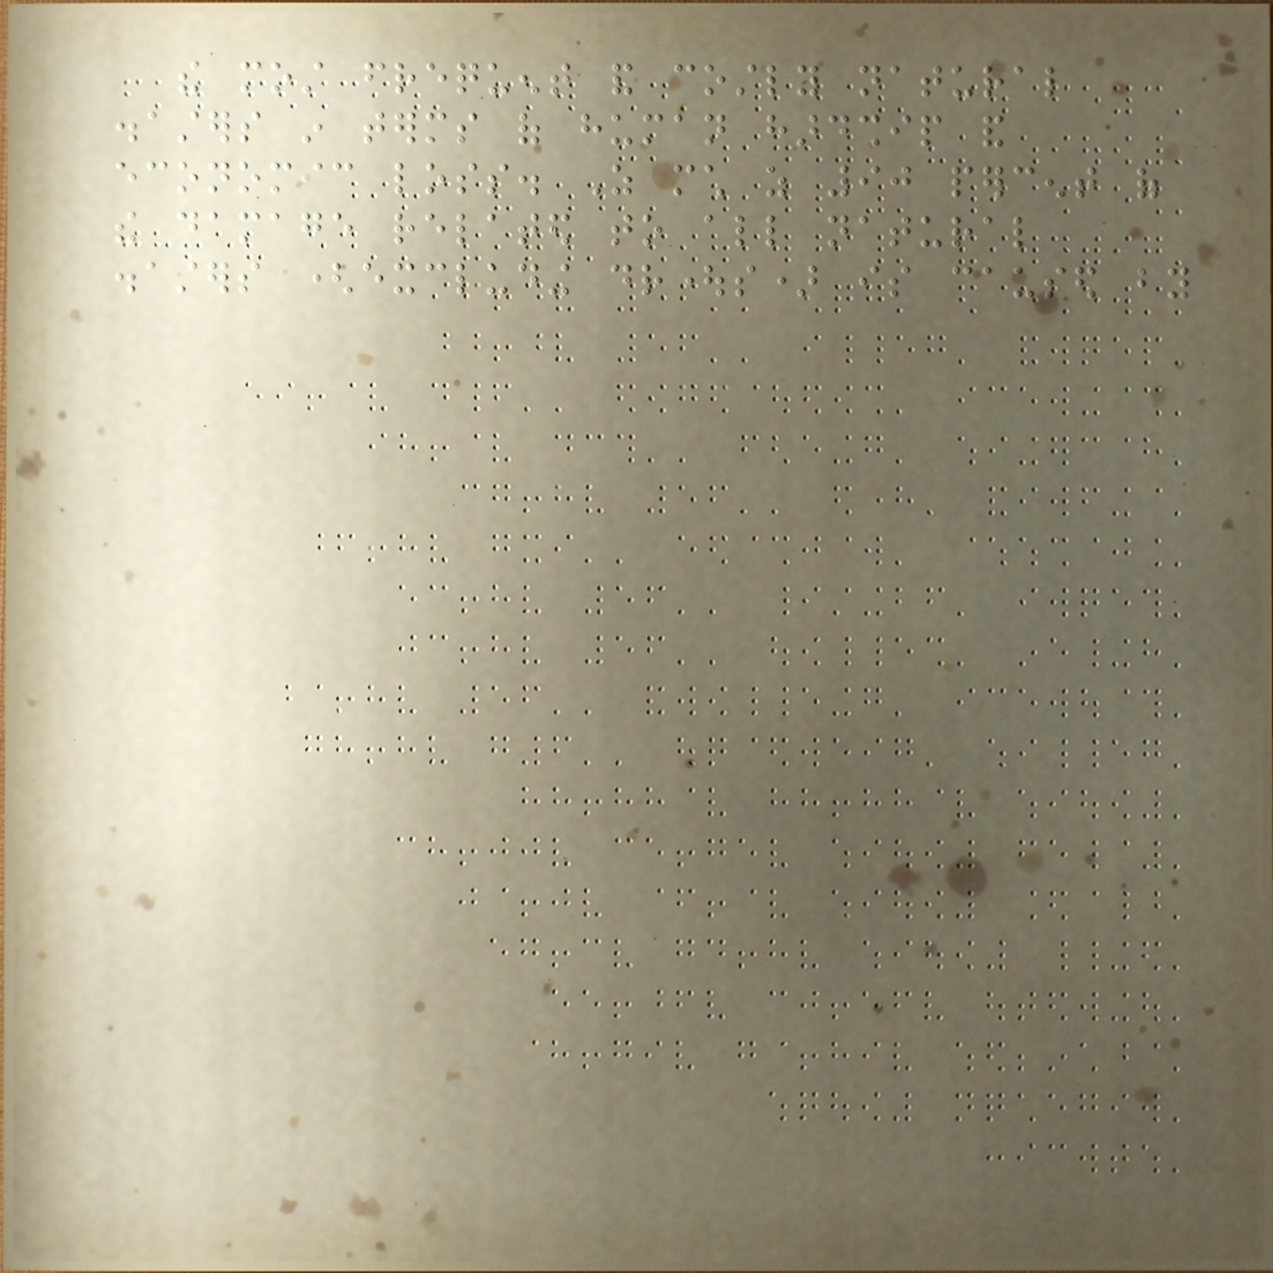the most frequent and costly natural
disasters in terms of human hardship and
economic loss. As much as 90 percent of
the damage related to all natural
disasters (excluding droughts) is caused by
